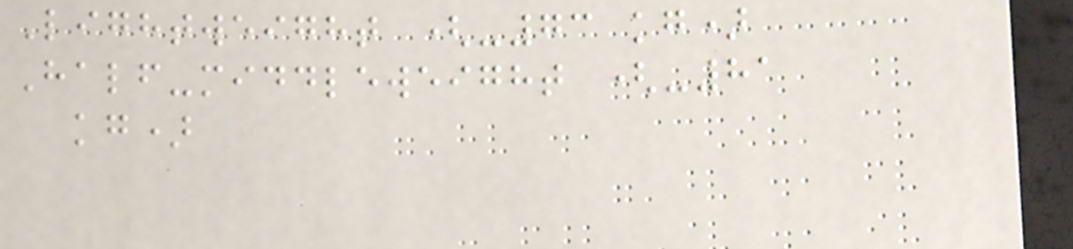Lightweight (-73 kg)
Half-middleweight (-81
kg)
